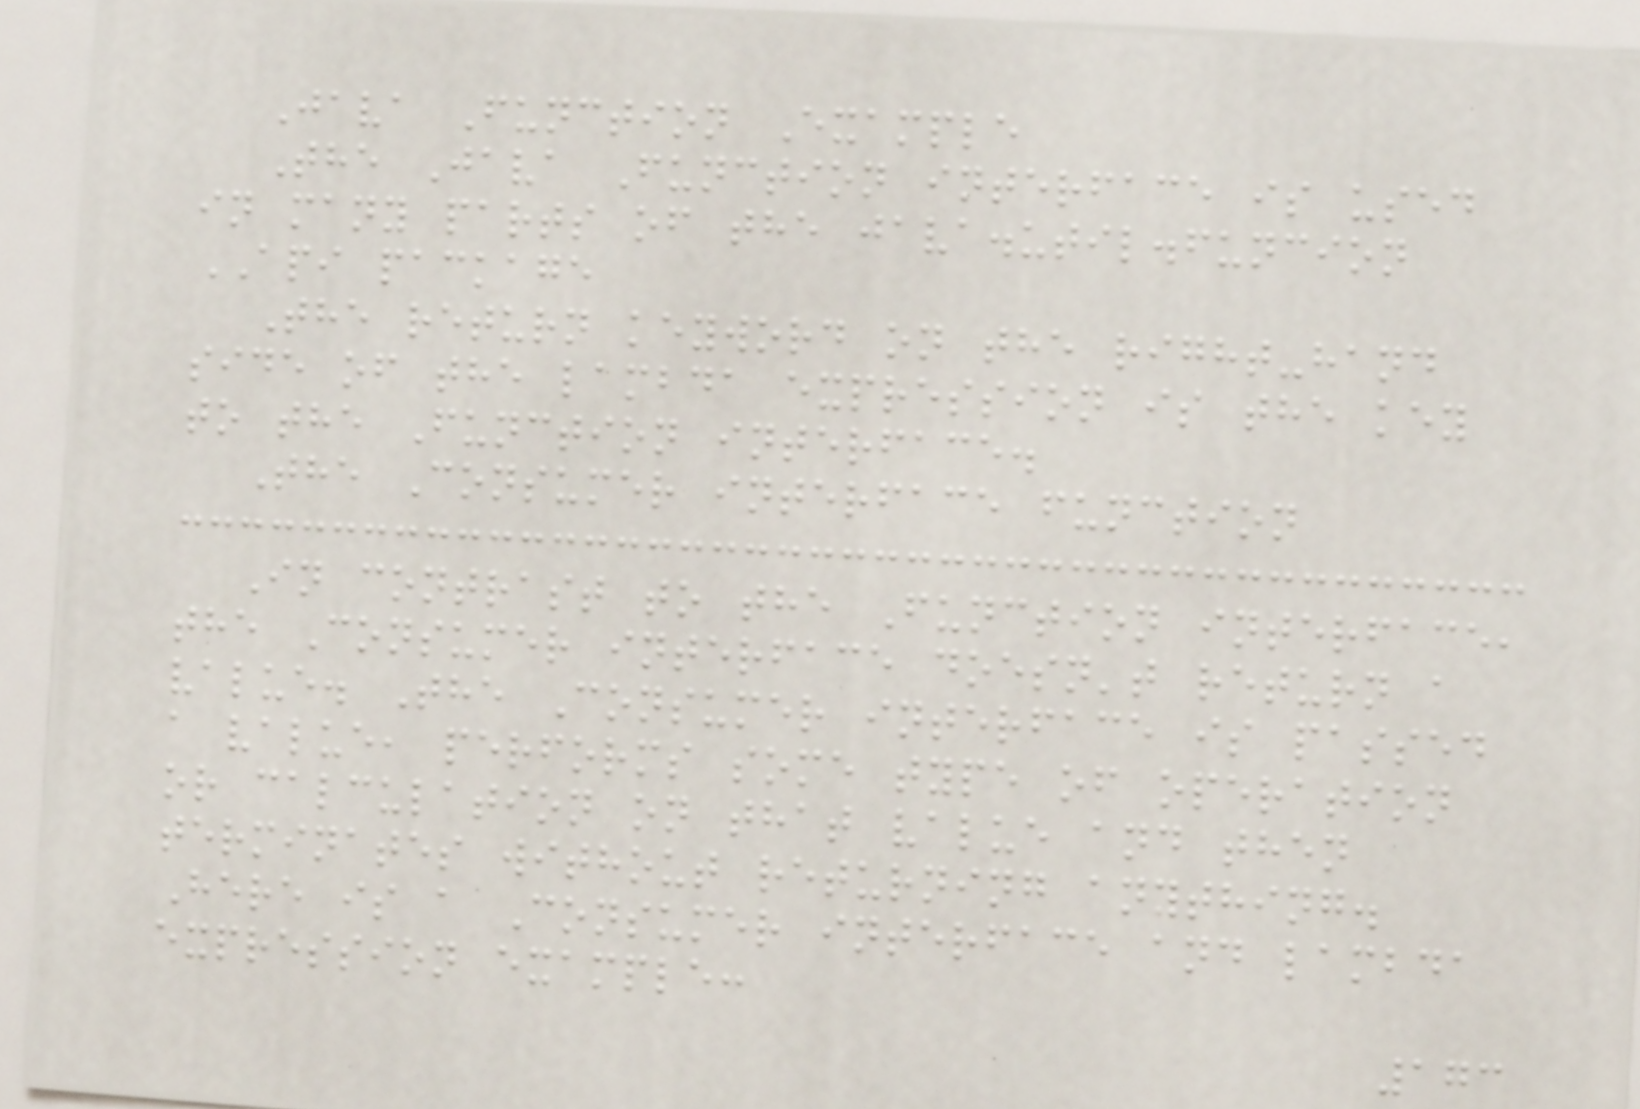Java Function Example
The Java Function interface is used
in many parts of the java.util.funcion
API package
The return keyword on the right-hand
side of the lambda expression is the key
to the Function interface.
The Consumer interface function
In contrast to the Function interface,
the Consumer interface doesn't return a
value. The Consumer interface is passed
a value, performs some type of operation
or calculation on that value and then
terminates without returning anything.
Here is a Consumer interface and lambda
expression example:
173
